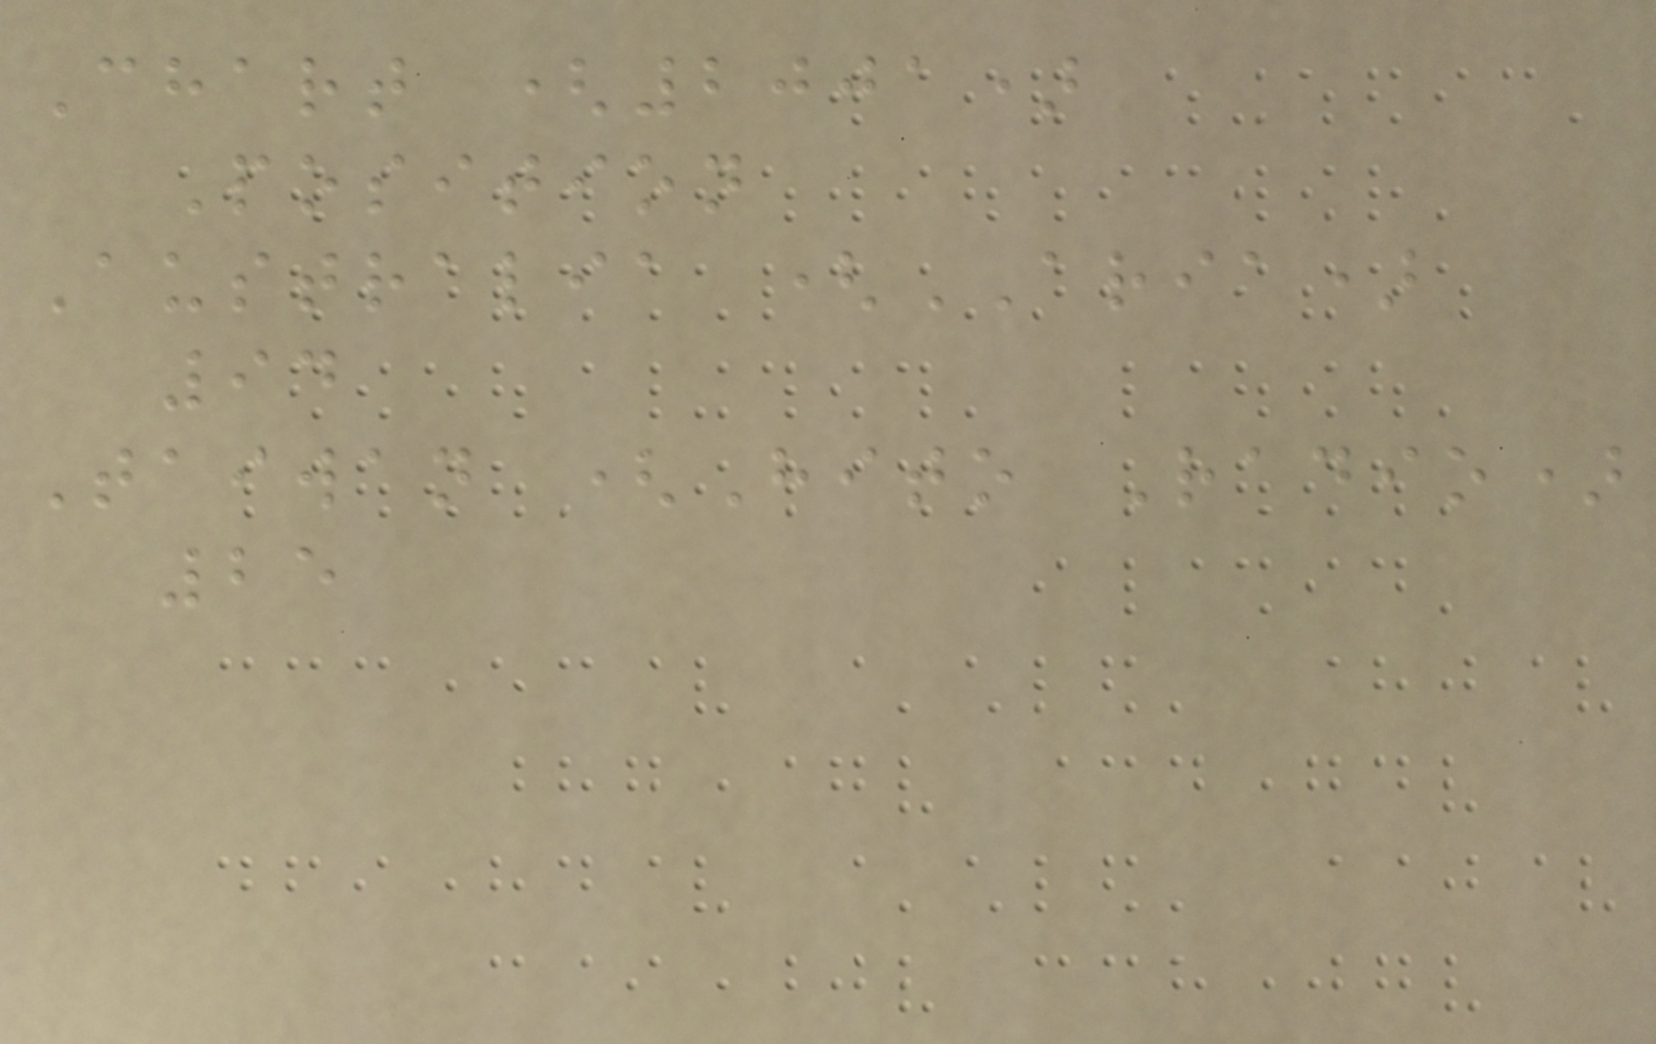Chart (2001)
Position
Australia (ARIA)
94
Taiwan (Hito Radio)
25
